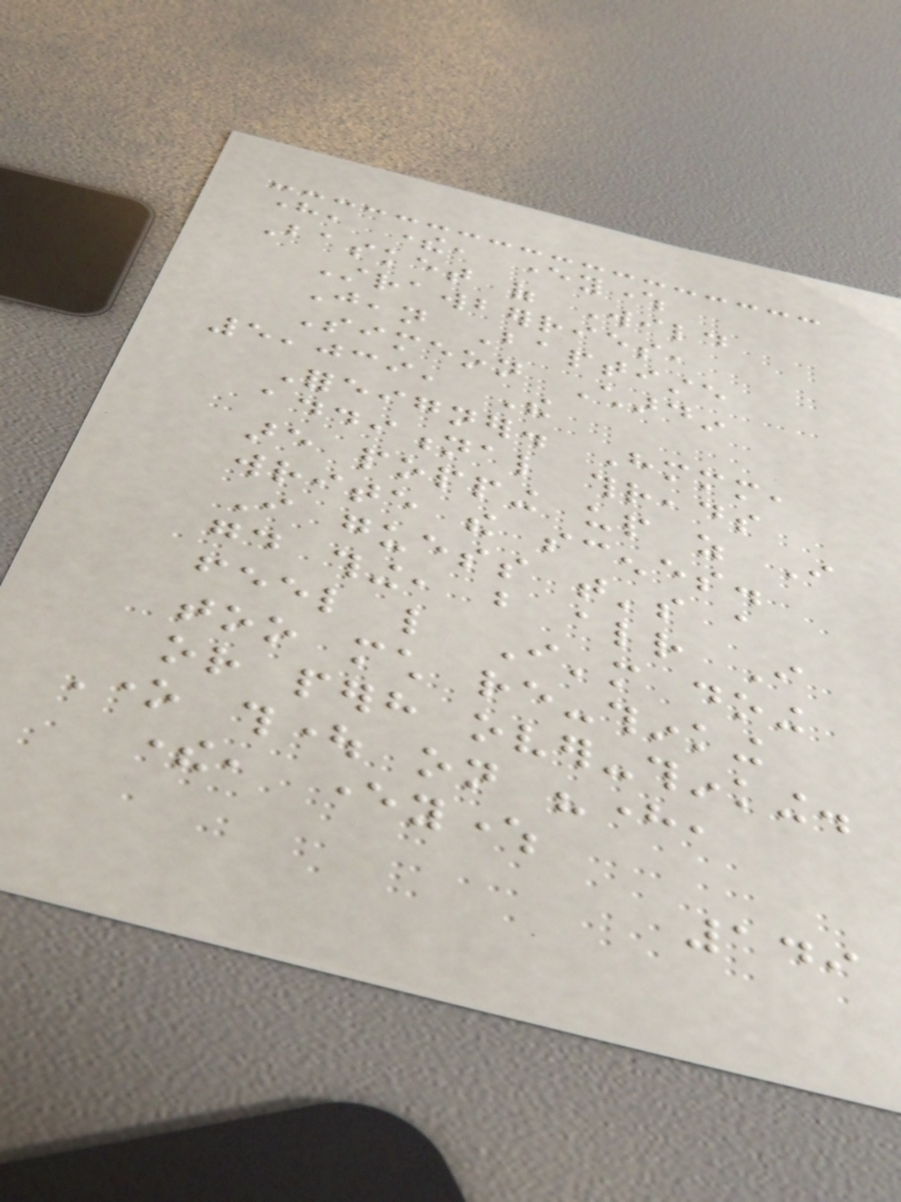here, there, everywhere
Basket of Wild
Strawberries,
Jean Baptiste
Simeon Chardin
5,039, The
Foreigner. Hmmm,
additional threads
are popping up as I
write the scenes.
I guess that's a
good thing, but already I
feel like I'm doing
too much re-thinking
or perhaps over-thinking.
One thought on "here,
there, everywhere
149
